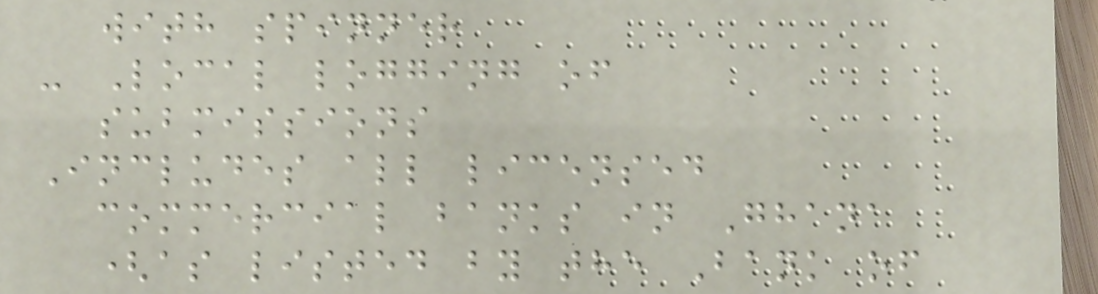with spinner
- Local logging of
submissions
Includes all licensed
commercial banks in Ghana
(as listed by the Bank of
